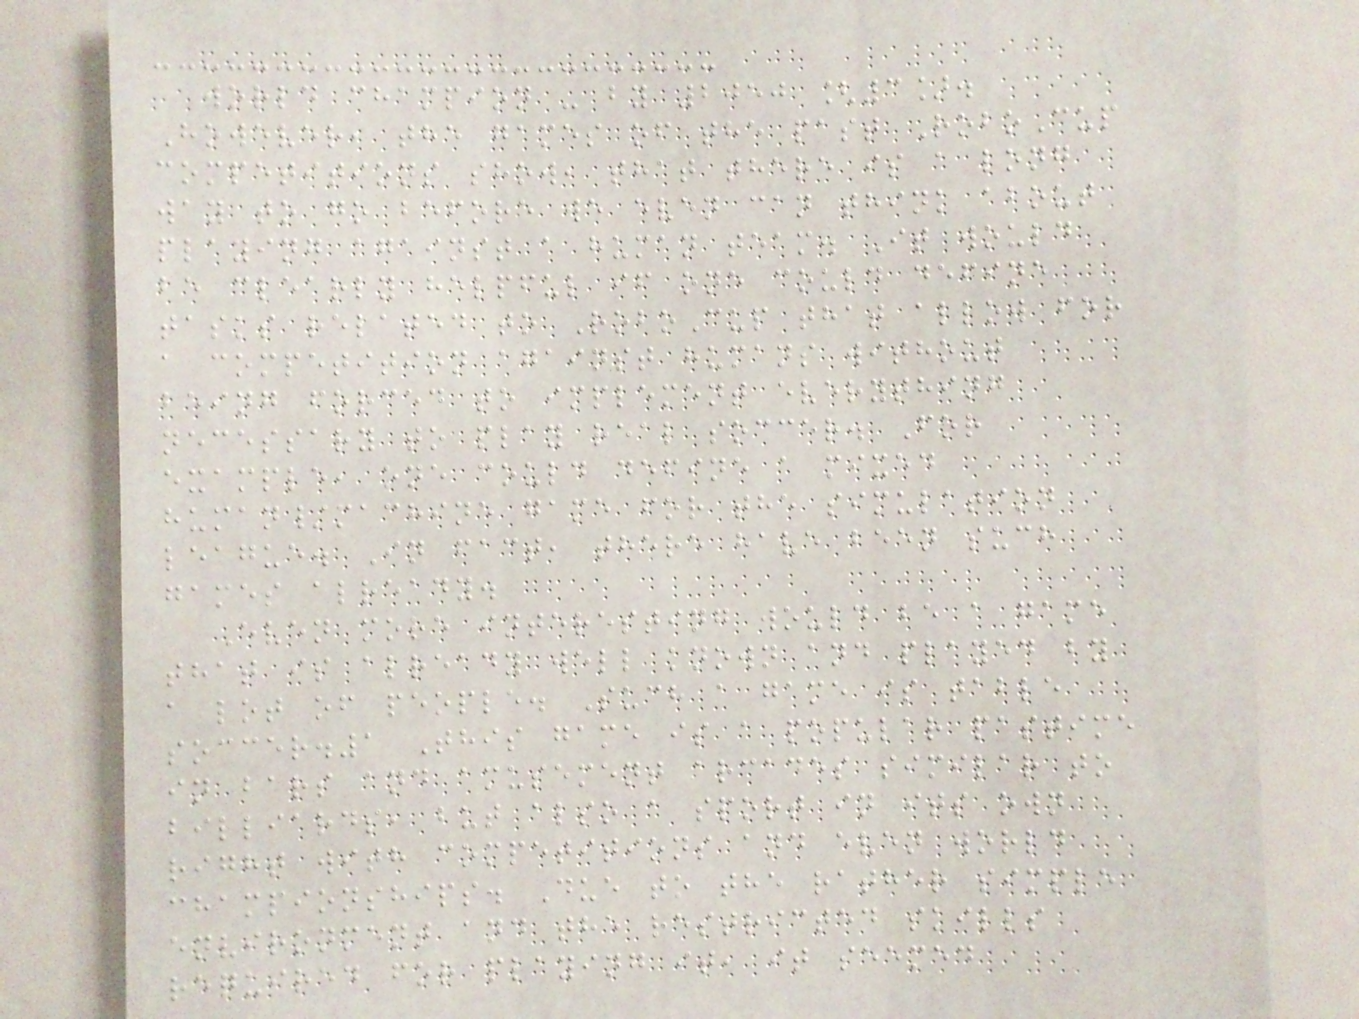world champion - by 2050 [3].
However, the games of the past RoboCup
competitions show, that there is a long
way to go before we even can think about
playing against a human team. It would
be clearly helpful if one could define
tasks related to RoboCup that allow for
a competition against humans without
being forced to implement everything
necessary to play real soccer. For
example, one could define a mixed
human/machine game for the simulation
league. In fact, there have been such
games already.
Even more interesting would be a game
that is already well known and played by
a lot of people. Such a game is table
soccer.1 This game is a popular pastime
in bars and amusement arcades similar to
billiards, but also a sport in its own
right with competitions and even world
championships. Due to the rather simple
environment and the restricted skills
required for playing it, it seemed
